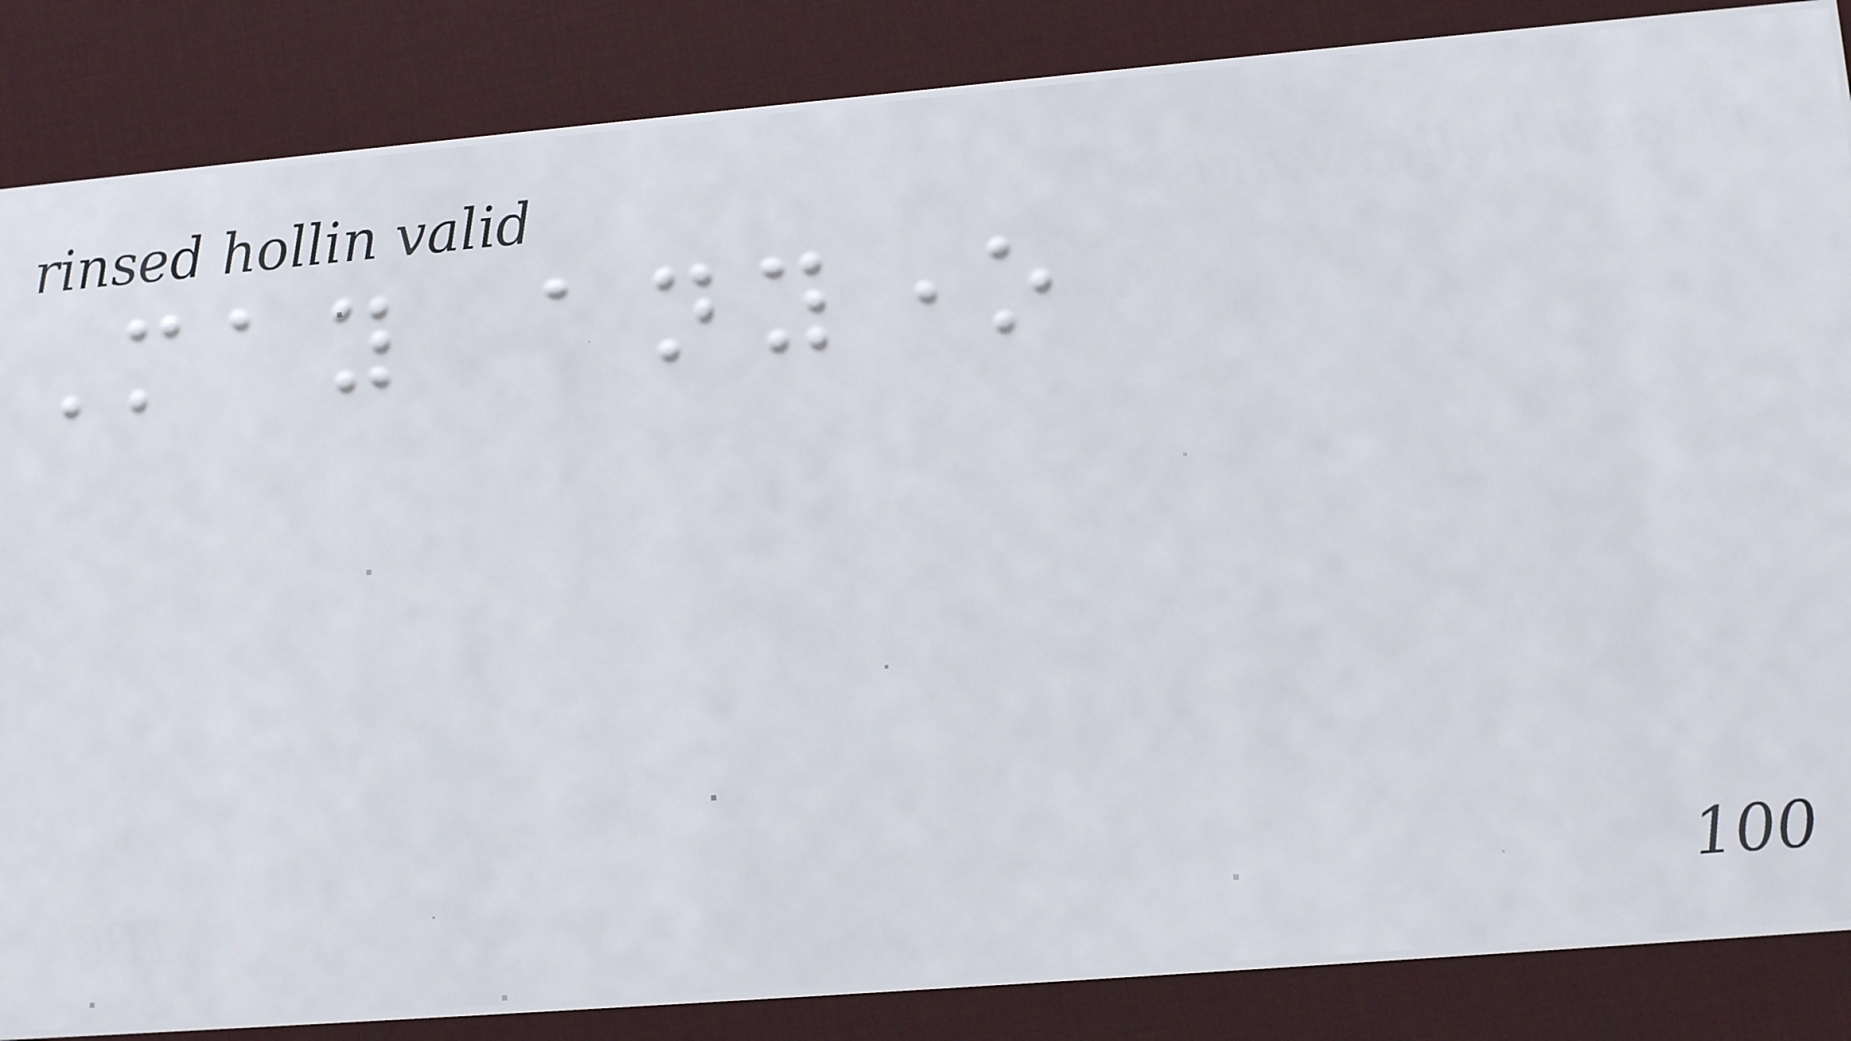May anyone
